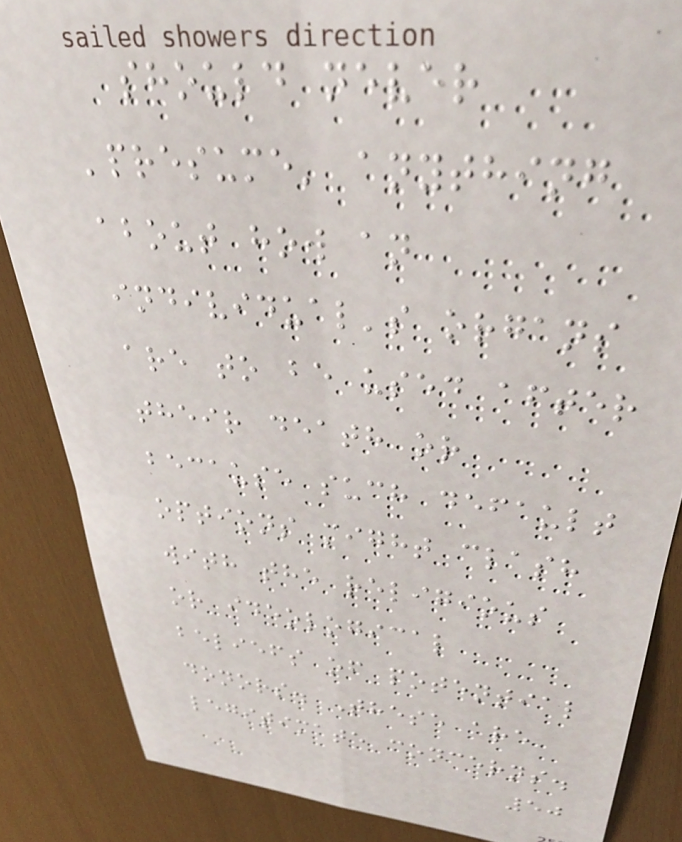should never
'presume' anything
about how an
individual's organs
are to be used after
their death or
because such default
options might clash
with the religious
or ideological
beliefs of potential
donors. These are
legitimate concerns.
50
